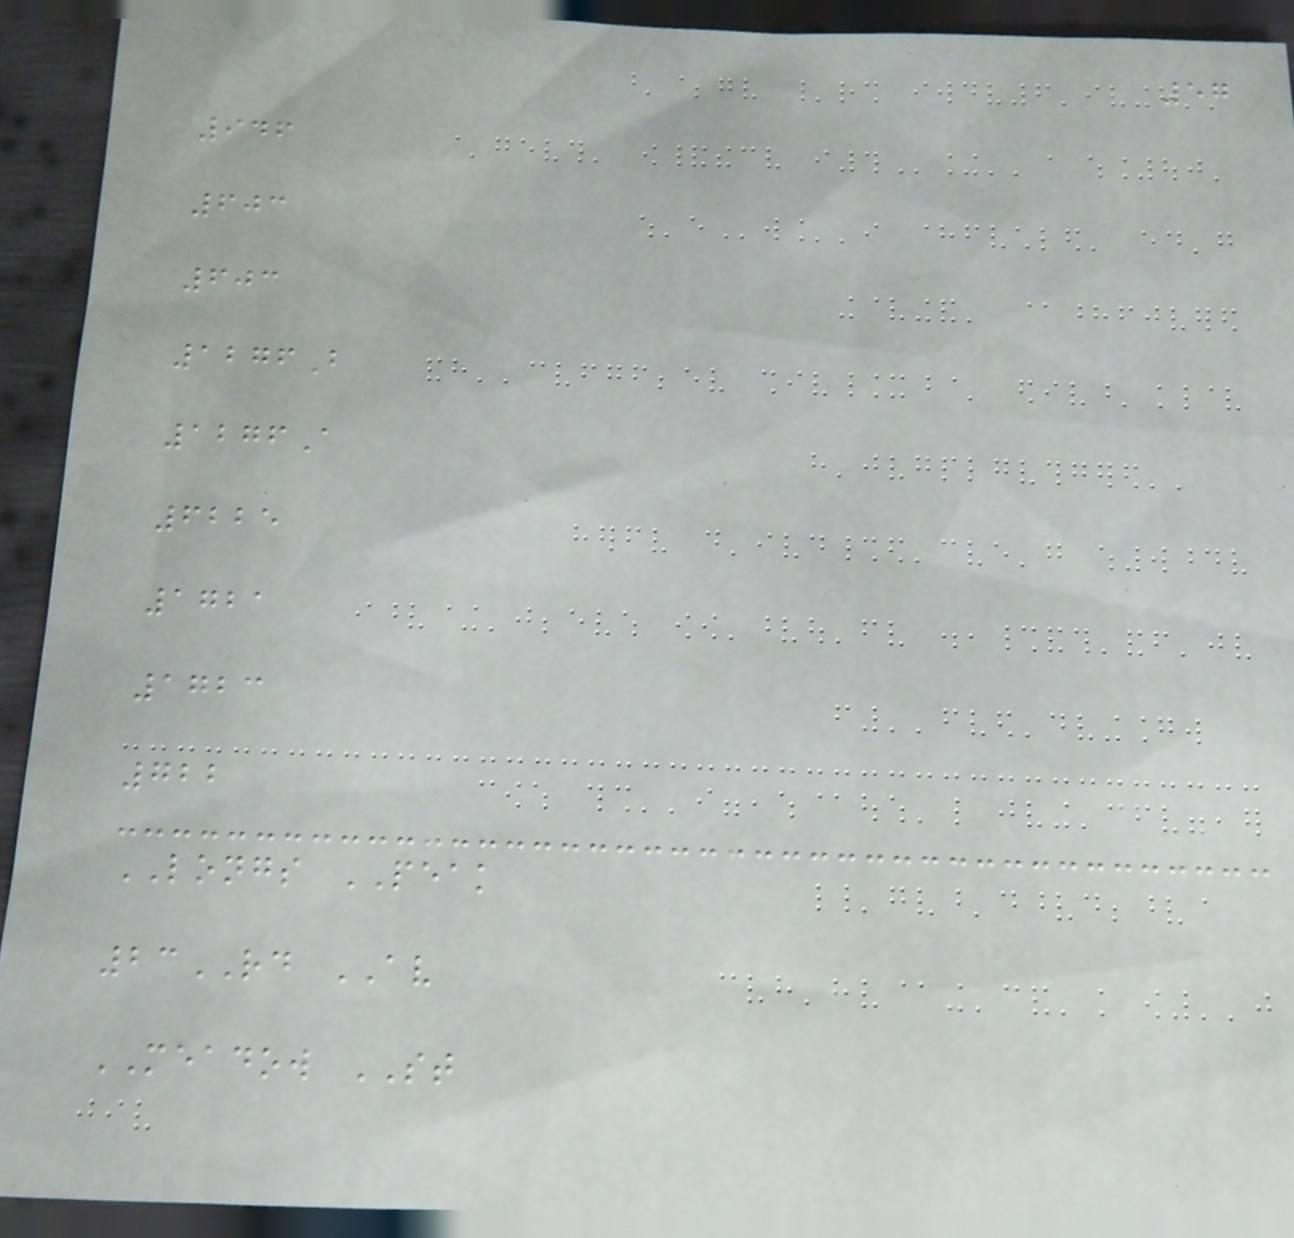57
946
603
603
1276B
1276A
6225
1721
1723
722
LONGS PEAK
23RD AV
MEADOW ST
